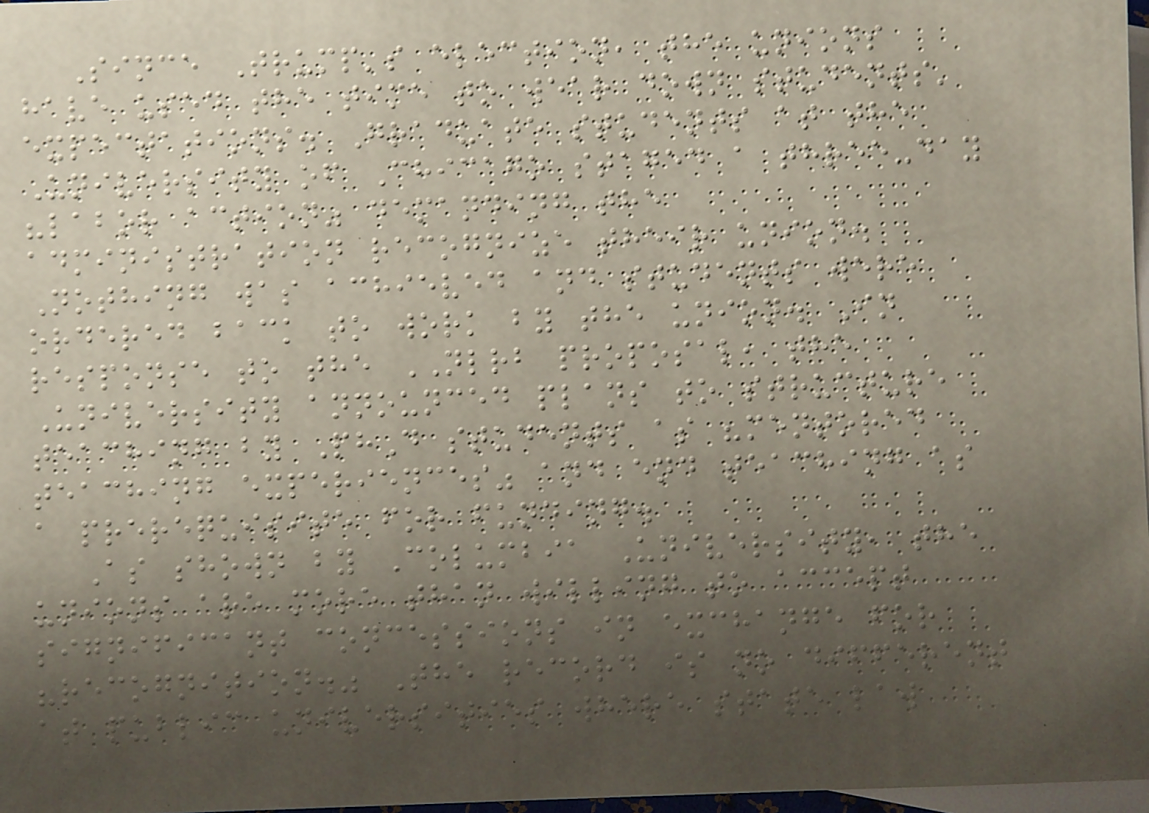Since Trump's election, the unions
have used the time to wear down students'
expectations. Graduate students at the
University of Chicago staged a three-day
"labor action" demanding the
administration recognize their union.
Nothing was achieved and students were
ordered back to work by the union. In
response to the NLRB proposal, the
University announced plans to structure
teaching by PhD students as "mentored
teaching experiences" and end teaching as
a prerequisite for funding.
As shown by Columbia University, the
unions are more than willing to accept
significant concessions in exchange for
"recognition." The record is no different
at public universities where state law
